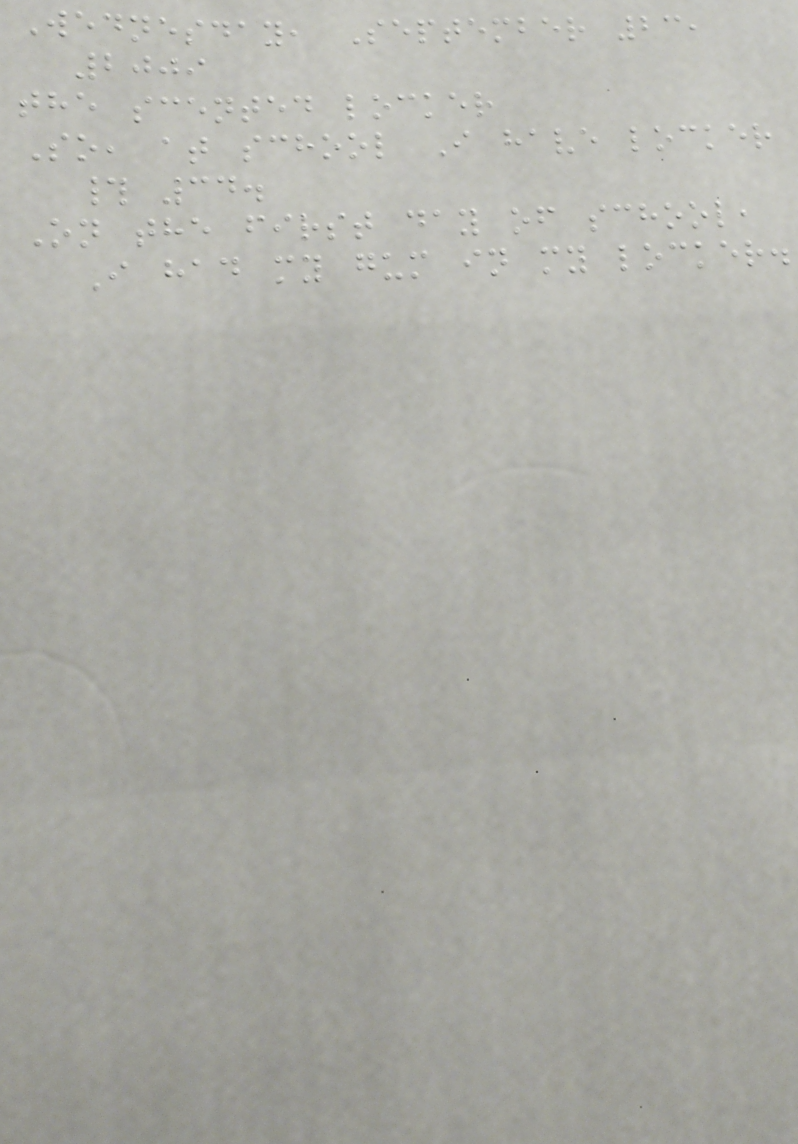Wednesday, September 23,
2009
the scented locker
So, at school I have locker
# 34.
On the first day of school,
I had my gum in my locker.
